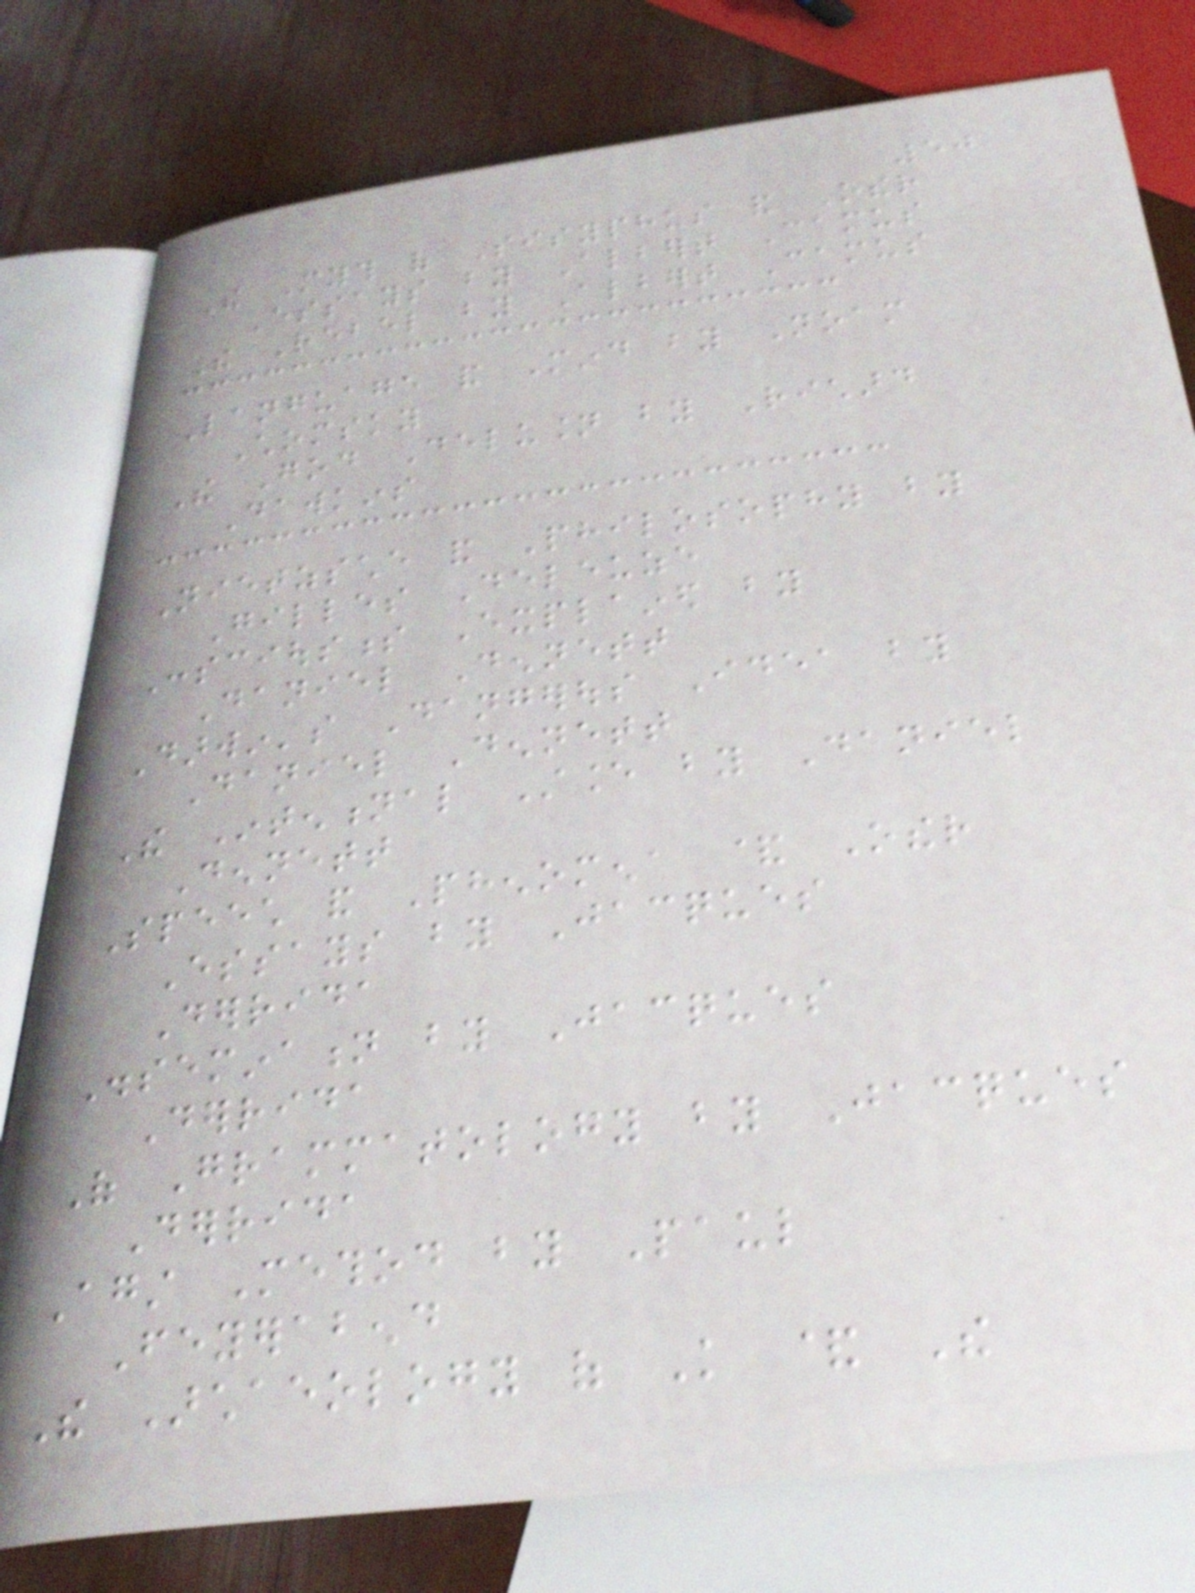50
The Myth of Sisyphus and Other
Essays by Albert Camus
The Rebel by Albert Camus
Language and Mind by Noam
Chomsky
The God Delusion by Richard
Dawkins
Nietzsche and Philosophy by
Gilles Deleuze
Consciousness Explained by
Daniel Dennett
Darwin's Dangerous Idea by
Daniel Dennett
The Intentional Stance by Daniel
Dennett
Speech and Phenomena & Other
Essays by Jacques
Derrida
Dissemination by Jacques
Derrida
Of Grammatology by Jacques
Derrida
Against Method by Paul
Feyerabend
The Archaeology of Knowledge & The
